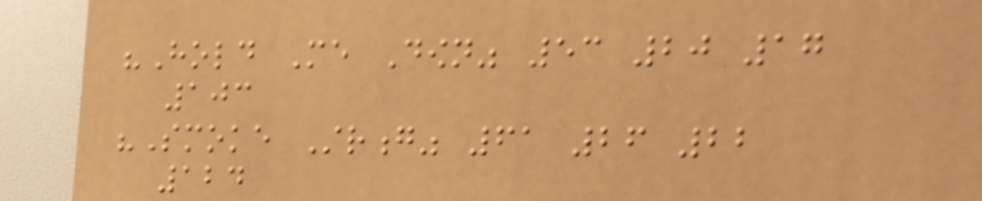"Hold Me Down" 53 20 17
103
"Smoke Strong" 61 26 22
124
